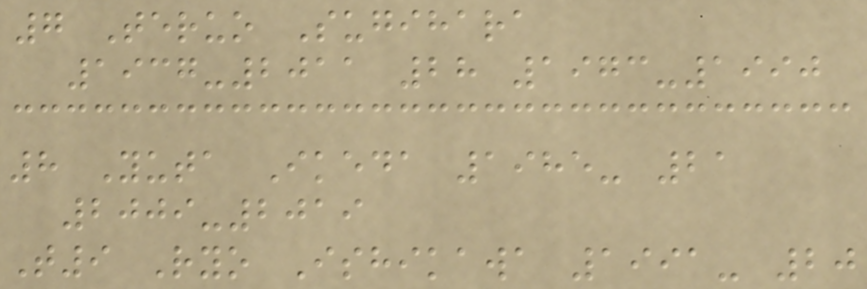7 Teruo Sugihara
1937-2011 28 1973-1990
8 Yuta Ikeda 1985- 21
2009-2019
T9 Ryo Ishikawa 1991- 20
